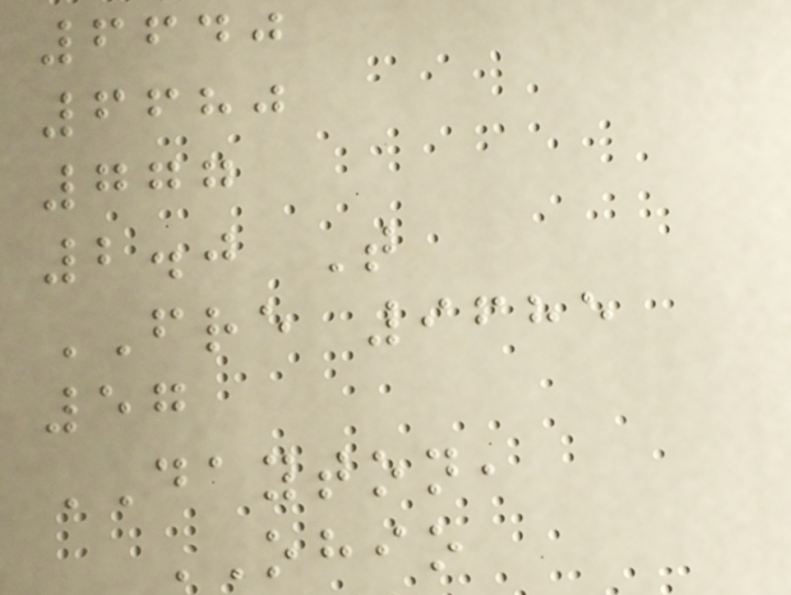6640
6680
777
2.0 T
FRE 9685
57
DAYTON,
OHIO
